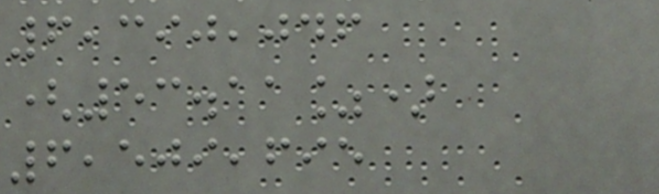6,390,046
(53.11%)
6,509,695
